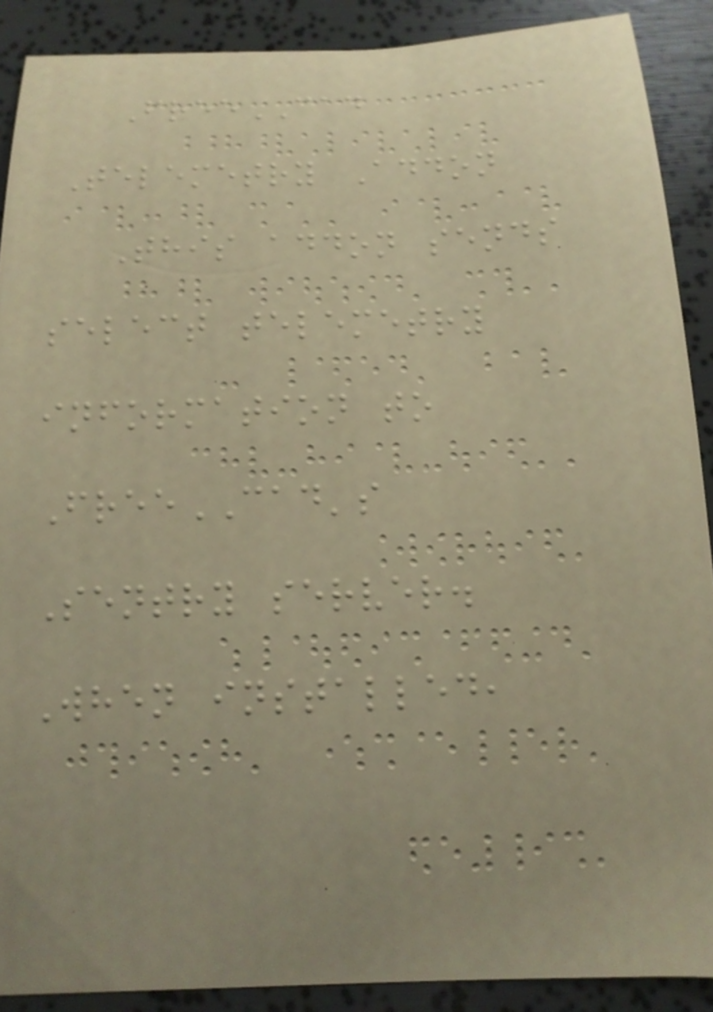FreeCAD
Telemetry Addon
This addon sends
select telemetry
information to
FreeCAD's
Sentry server.
When installed,
